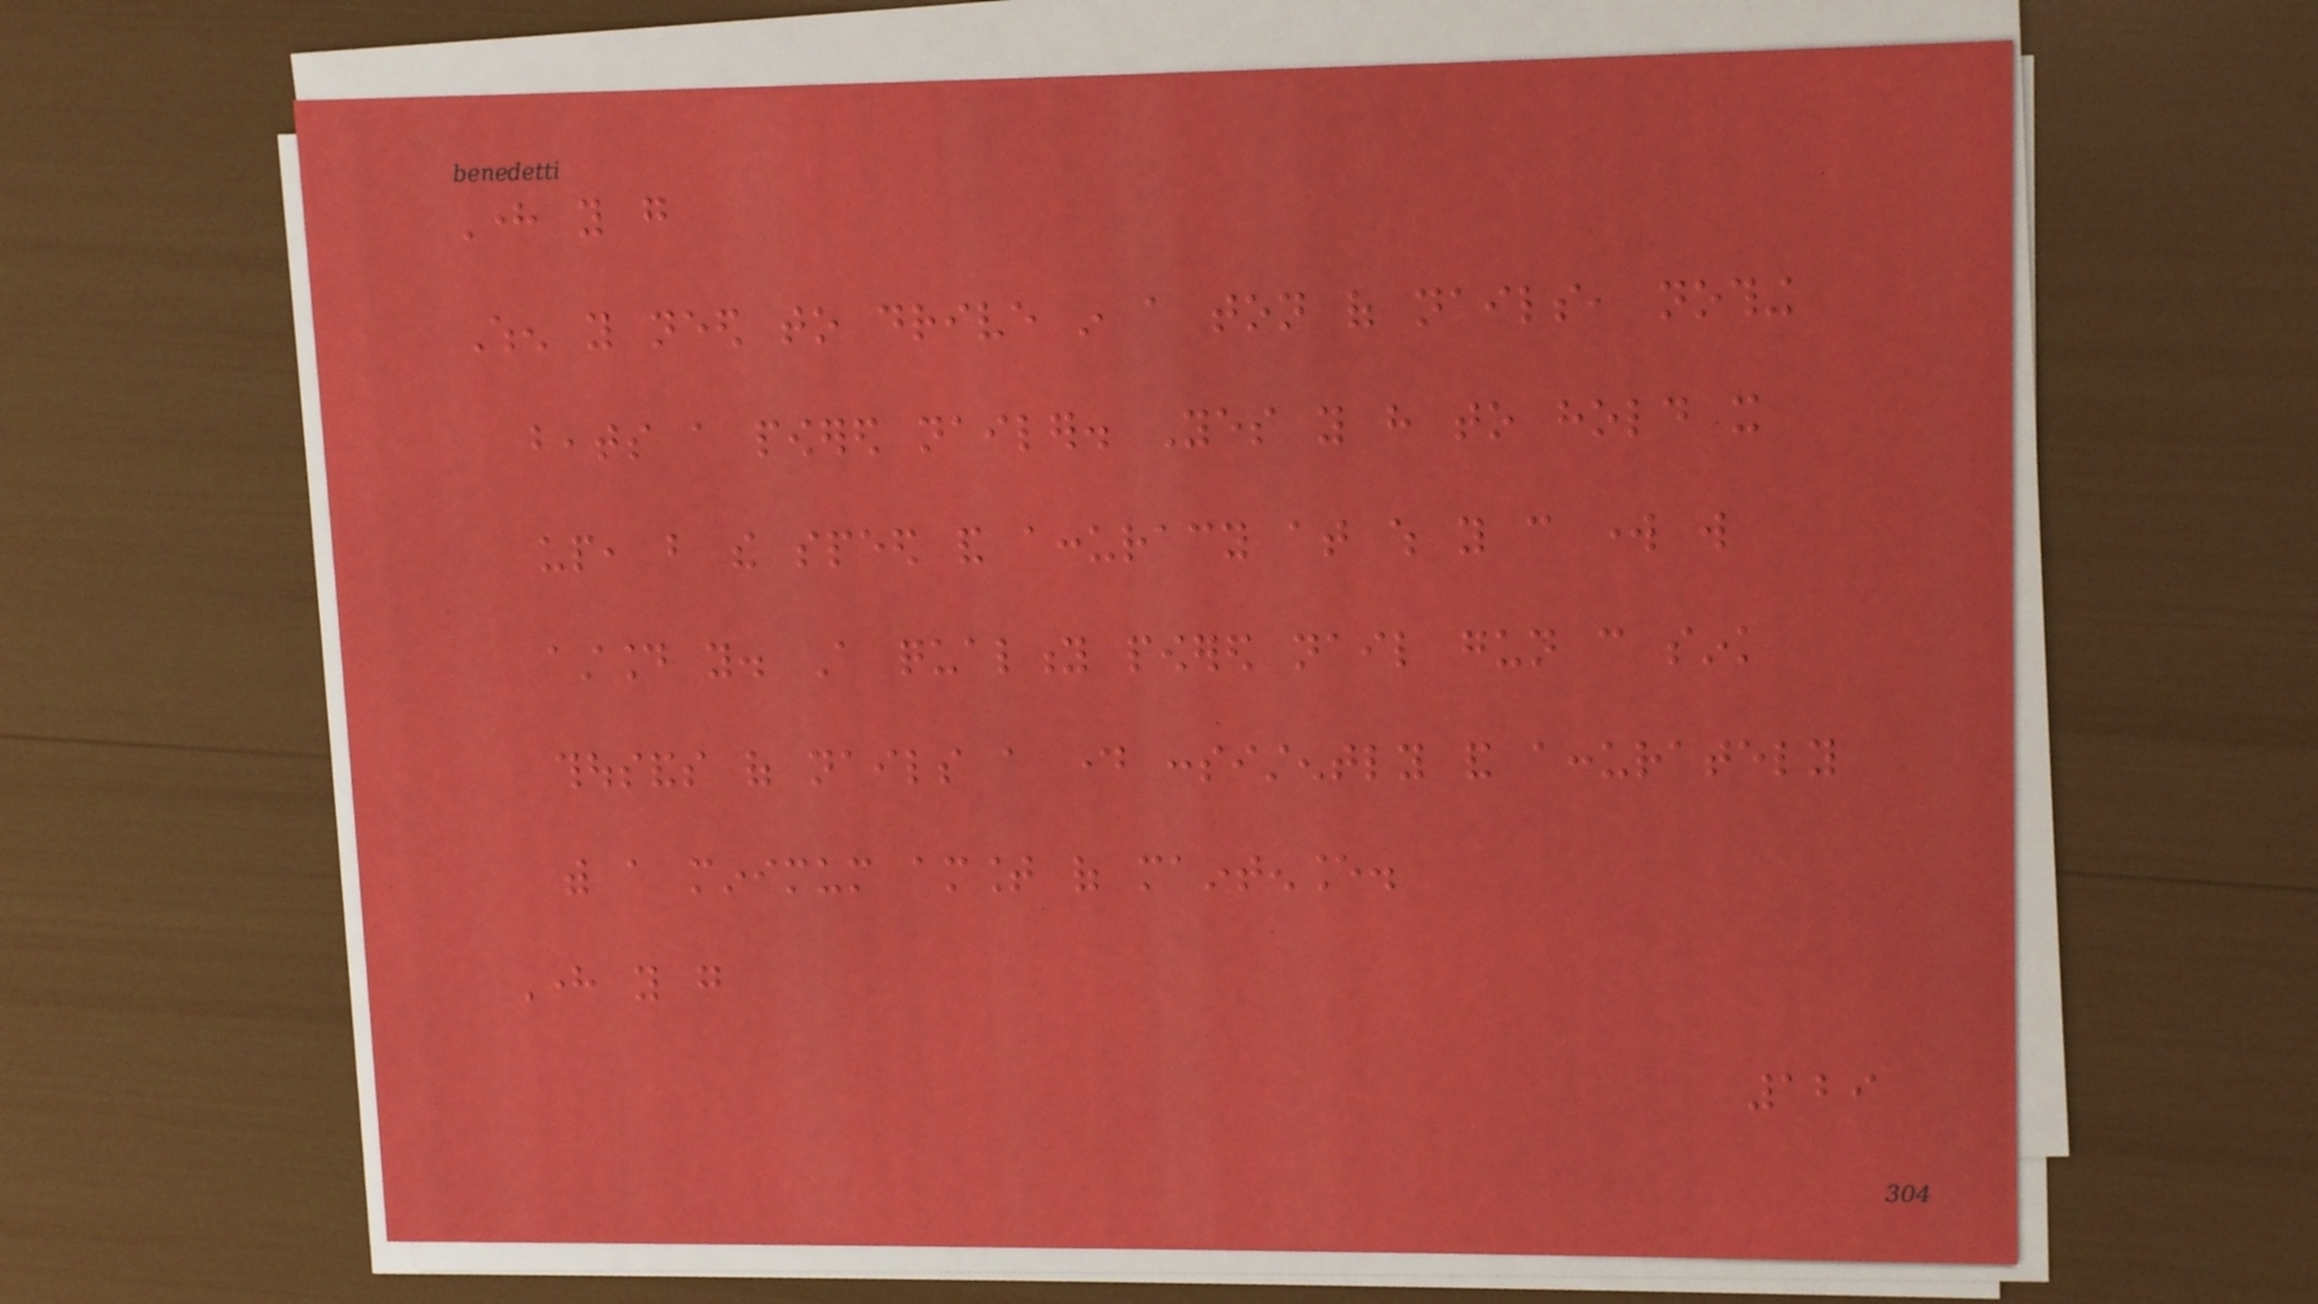Here you go
When you need to drive in a ton of nails, nothing
beats a powered nailer. Yes you have to hold it
up, but the speed and accuracy at which you can work will
astound you. A quality powered nail gun can sink
thousands of nails a day consistently and accurately
with a minimum amount of maintenance.
Here you go
129
